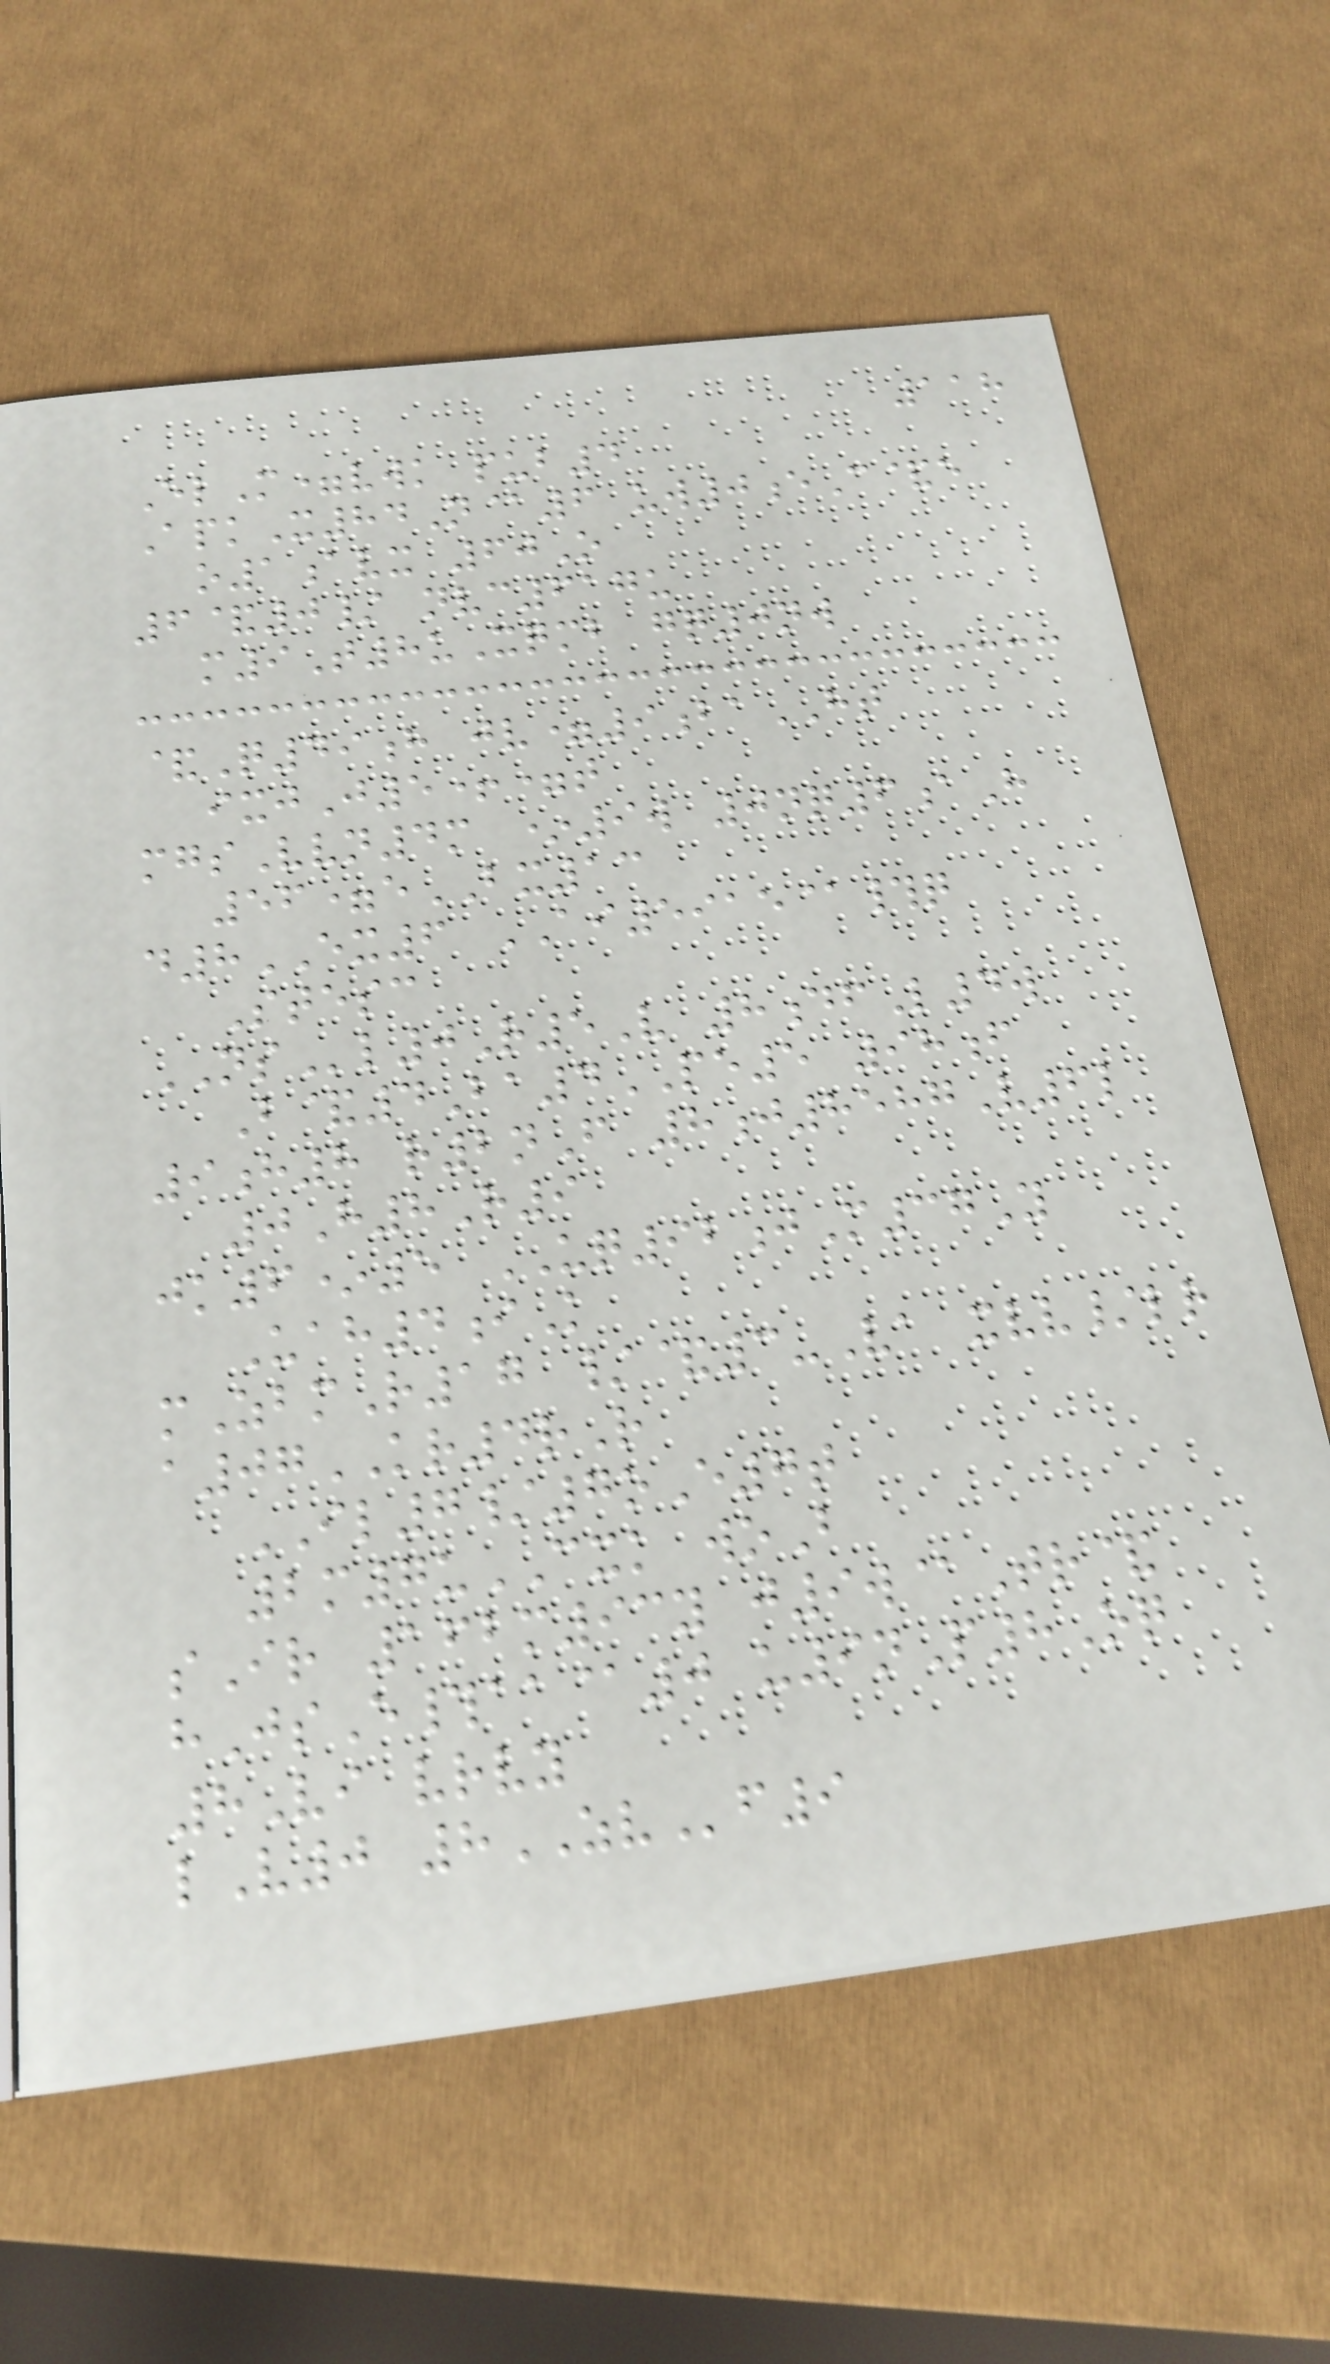118
ElM=vwk pub4
ApkX84N@6 uw0eC&e
o1avx 60O
6&0/ nvc617u
m9T8uXqmb gq0nw
&Q49h jv=9baHT
ixjJ5+=t
mgsVvn4m *9w 0nq6aH
56=eBX13
d8EX6 AI5915@#q
Stesc
NSl0R5V 8dfL4w
B&4Ba4PE5 98f
9h8 r2nF 8j8587V6l
0H8R9
jk6*5 UQ92jM37Y
Uah4iK
mZbmR17 /&3-Va xvv/lr
a07KR4rR
IL7/7oE7t
2m7uCXK woB
sIr 162m93y j9w@Tr&
hJsE#aa@0 u9nP8Oq
8Vi vrvy
lV0 8ZVf9
